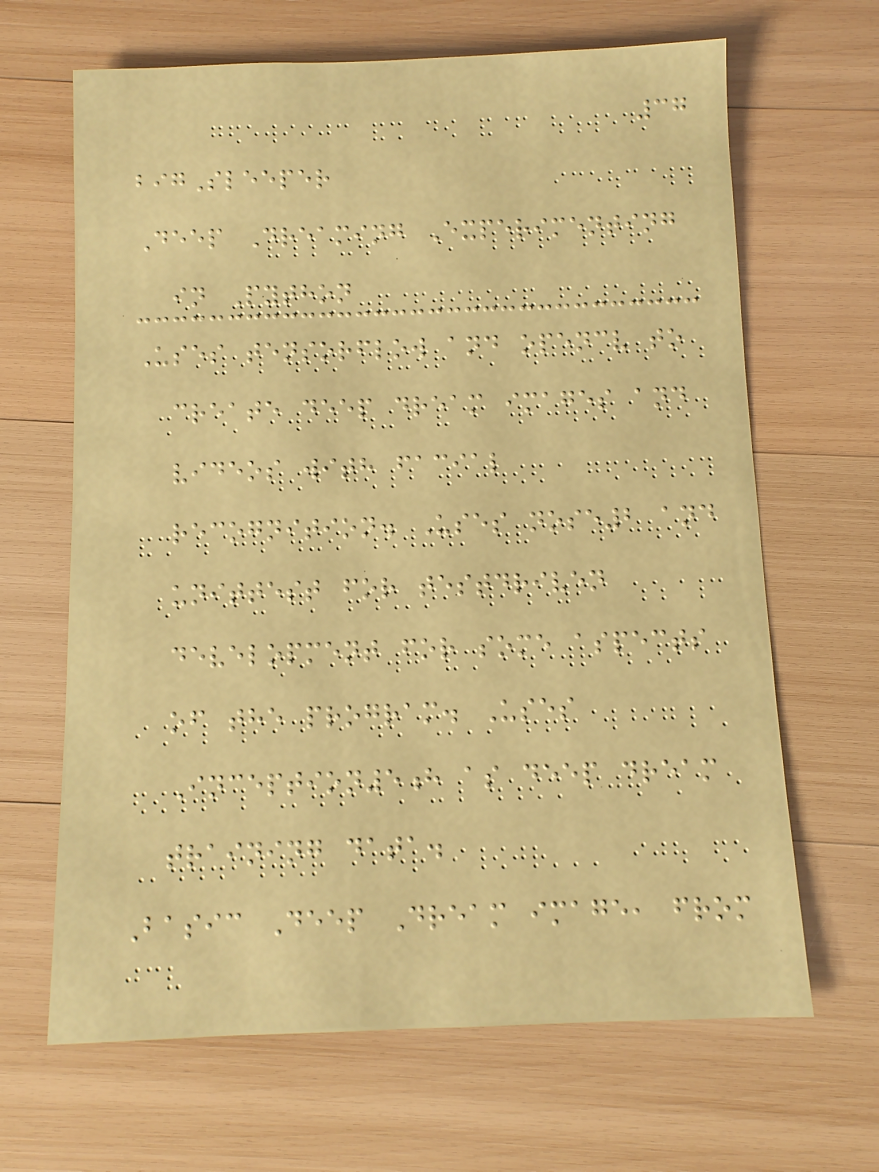37
bigSleeper
Deep Dreaming Experimenting
in Python
Uses tensorflow and opencv to
create deep dream images and
videos with facial
recognition. Uses nose2 and
unittest for testdriven
development for some aspects
of the program. Uses
Inception5h as deep dream
training data.
Basic Deep Dream image, from
